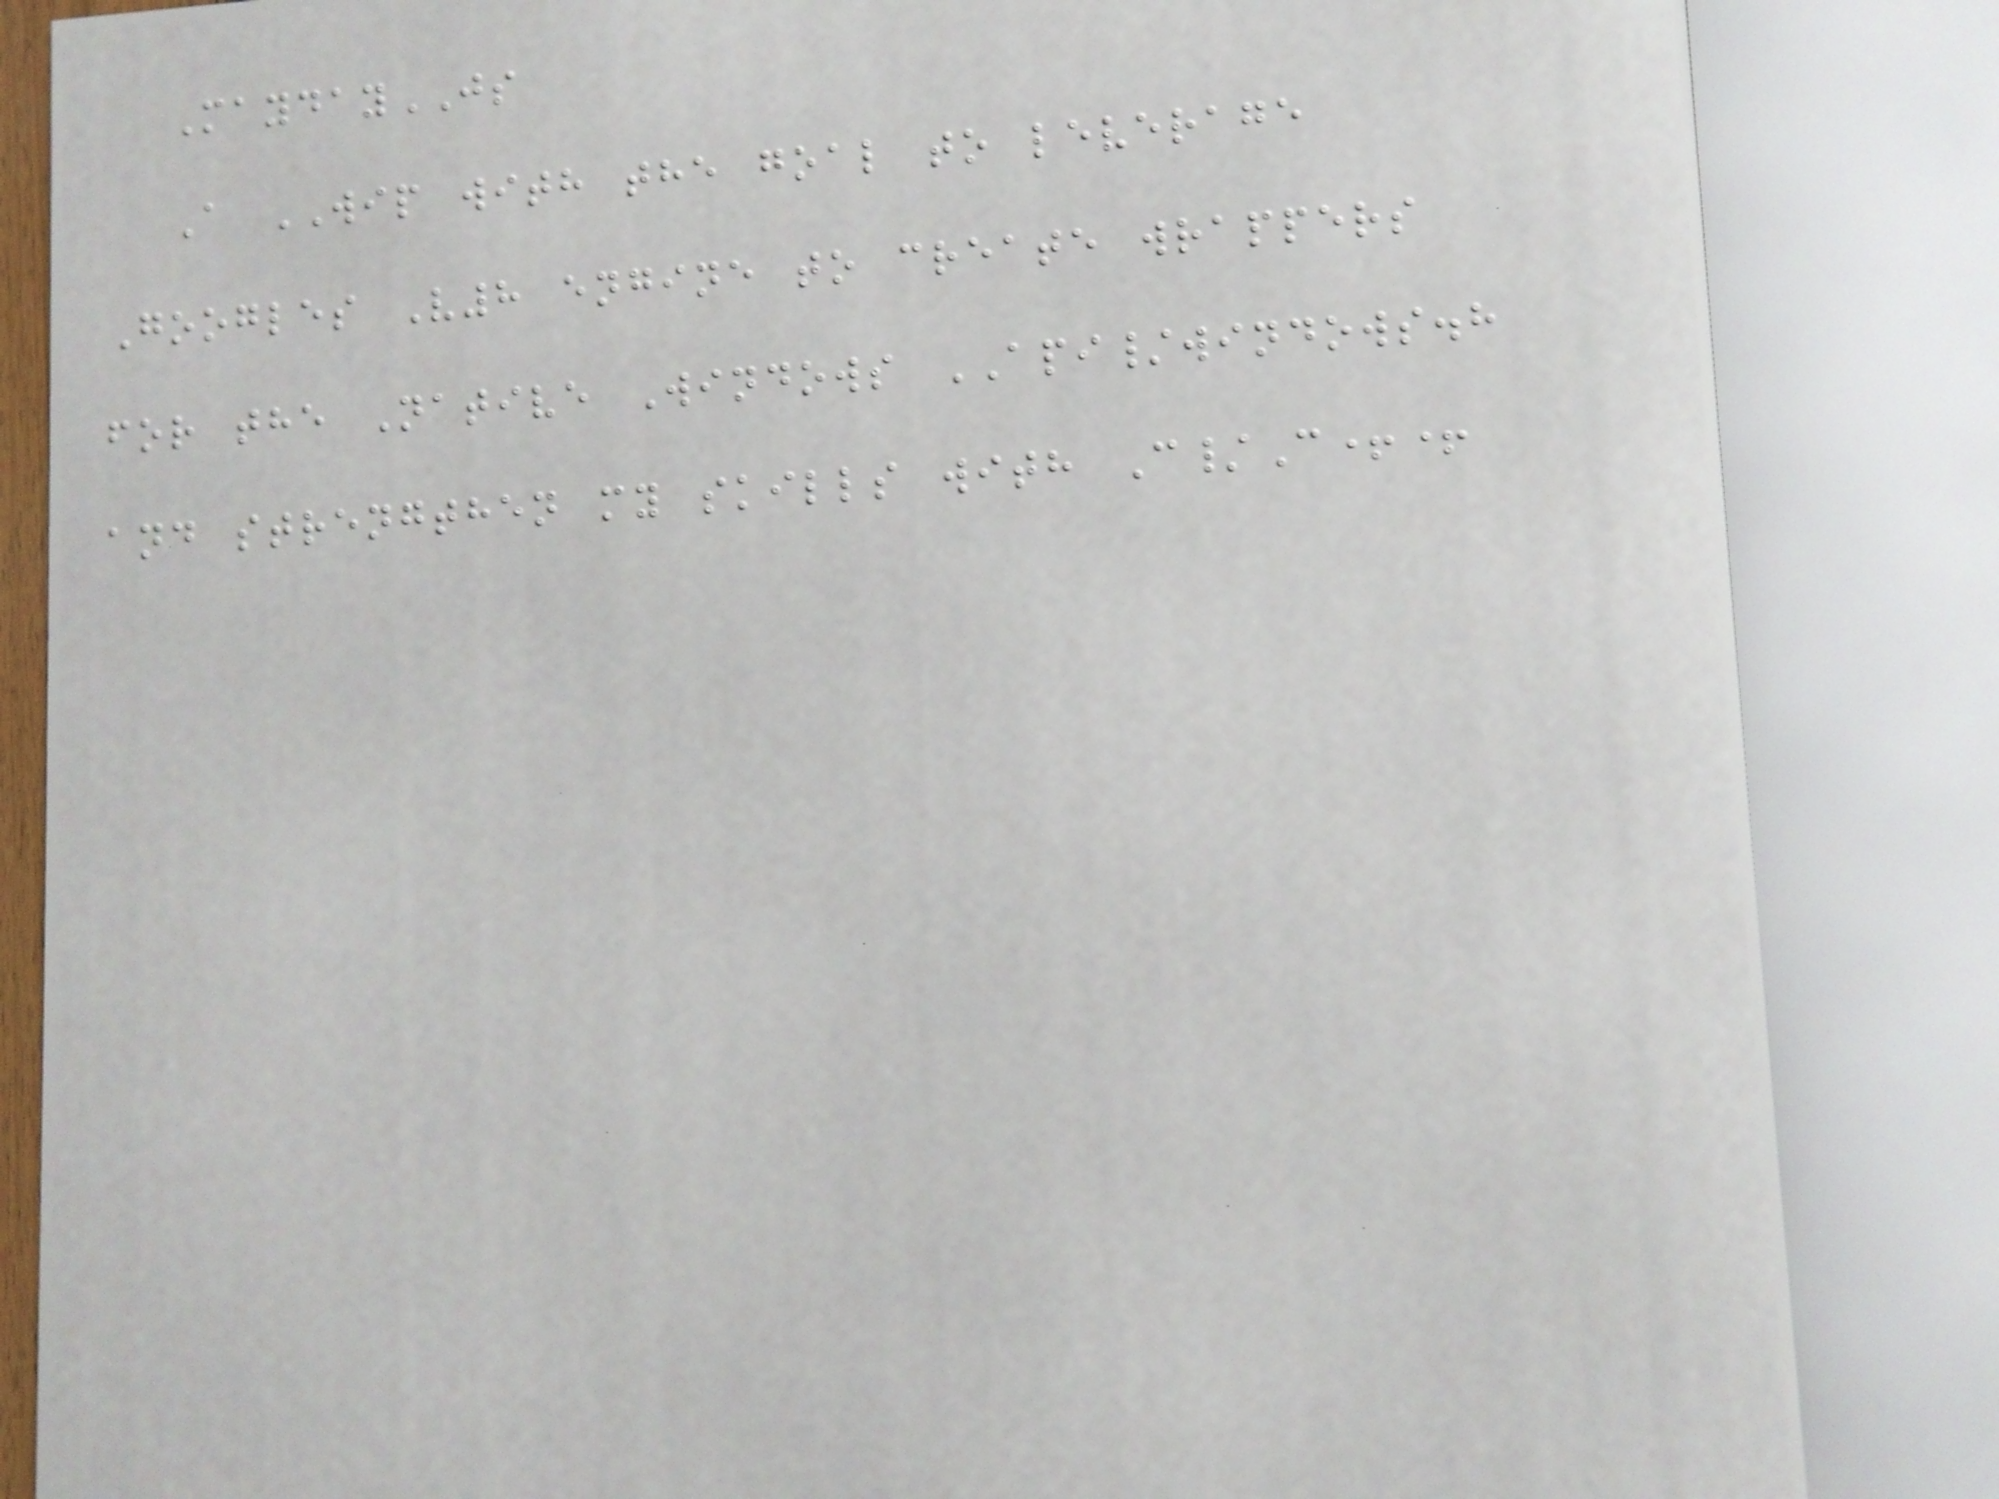MaydayJS
A WIP with the goal to leverage
Googles V8 engine to create wrappers
for the Native Windows API/windows.h
and strengthen my skills with C/C++
